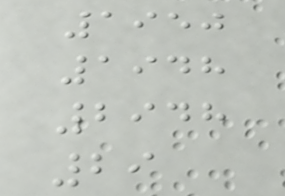1950
1948
2948
29
